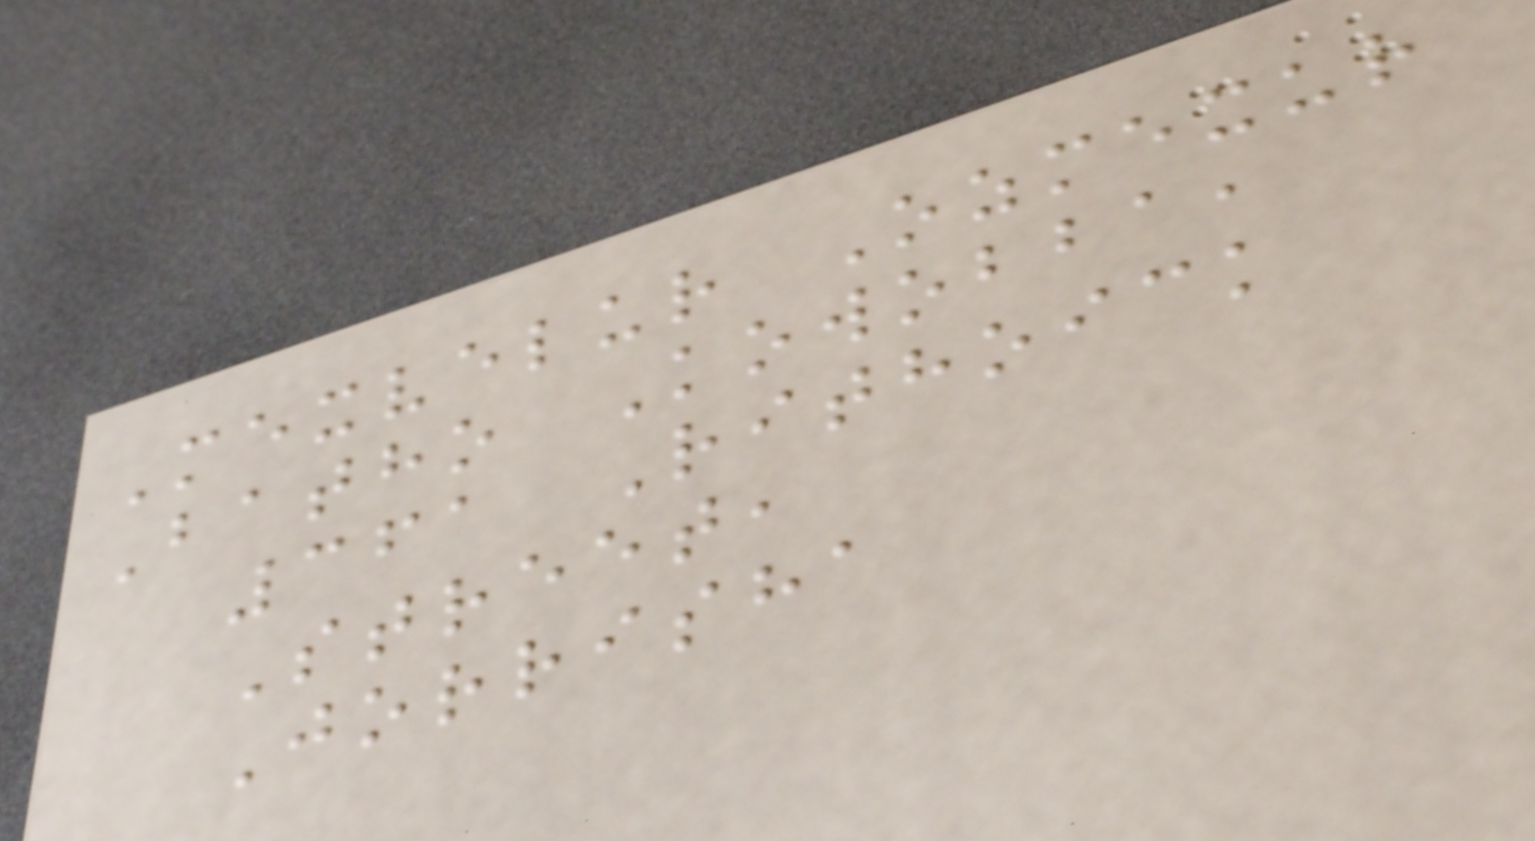Mexvelur Ozmexur
Batho Kowobba,
361 Rithoick
Street,
Jorrisha
